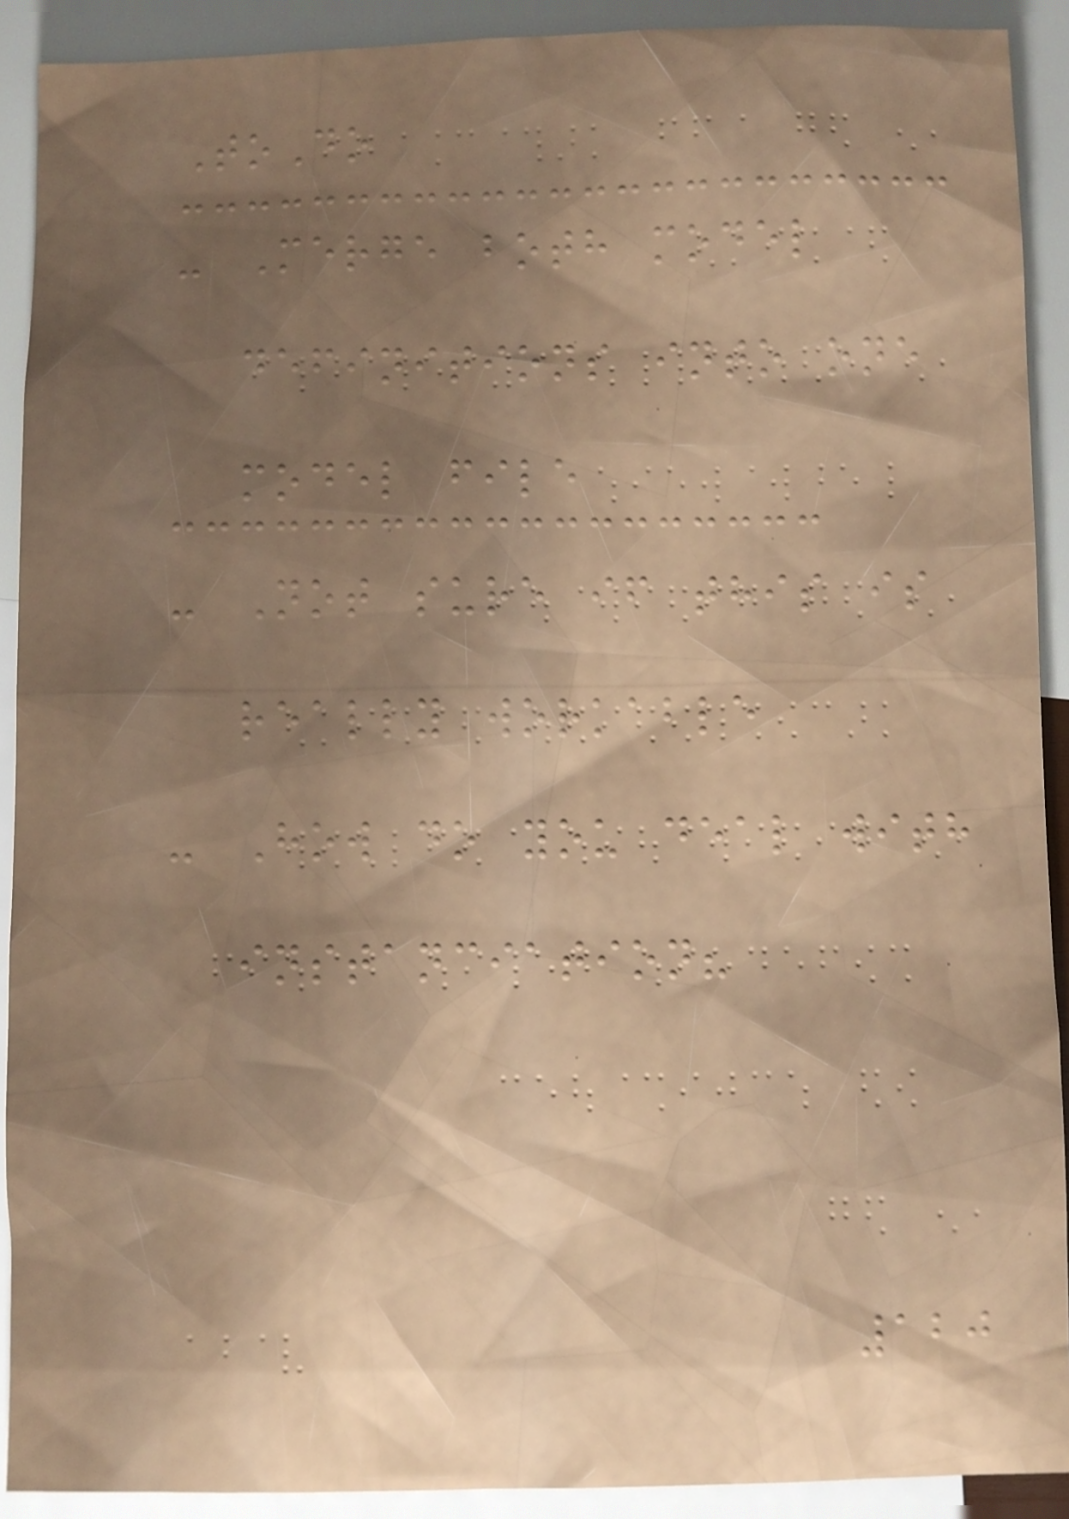ToDo
- Merge both model
definitions into one
model file
- Not sure if this is
really workable
- How do you deal with
instanciation?
120
